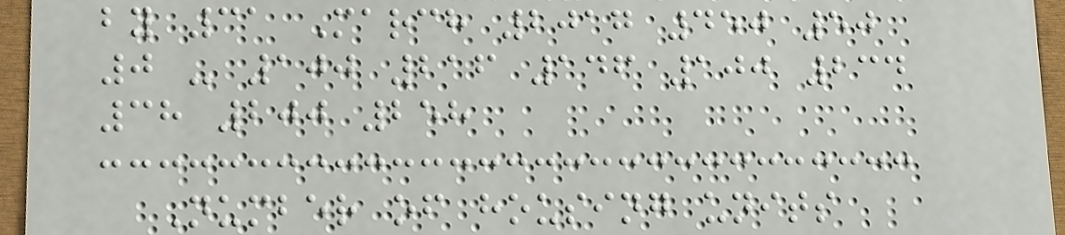by 31 March 2017 450 50
0 - 100 216 146 100 234
38 200 258
Number of housing units
